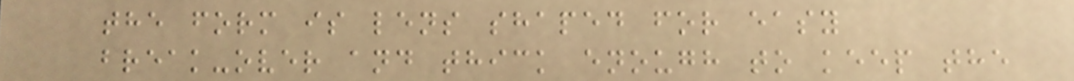the form is lens shaped for easy
break-over and thick enough to keep the
